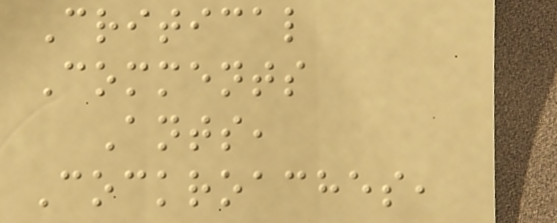Critical
Comments
Ants,
Cockroaches,
